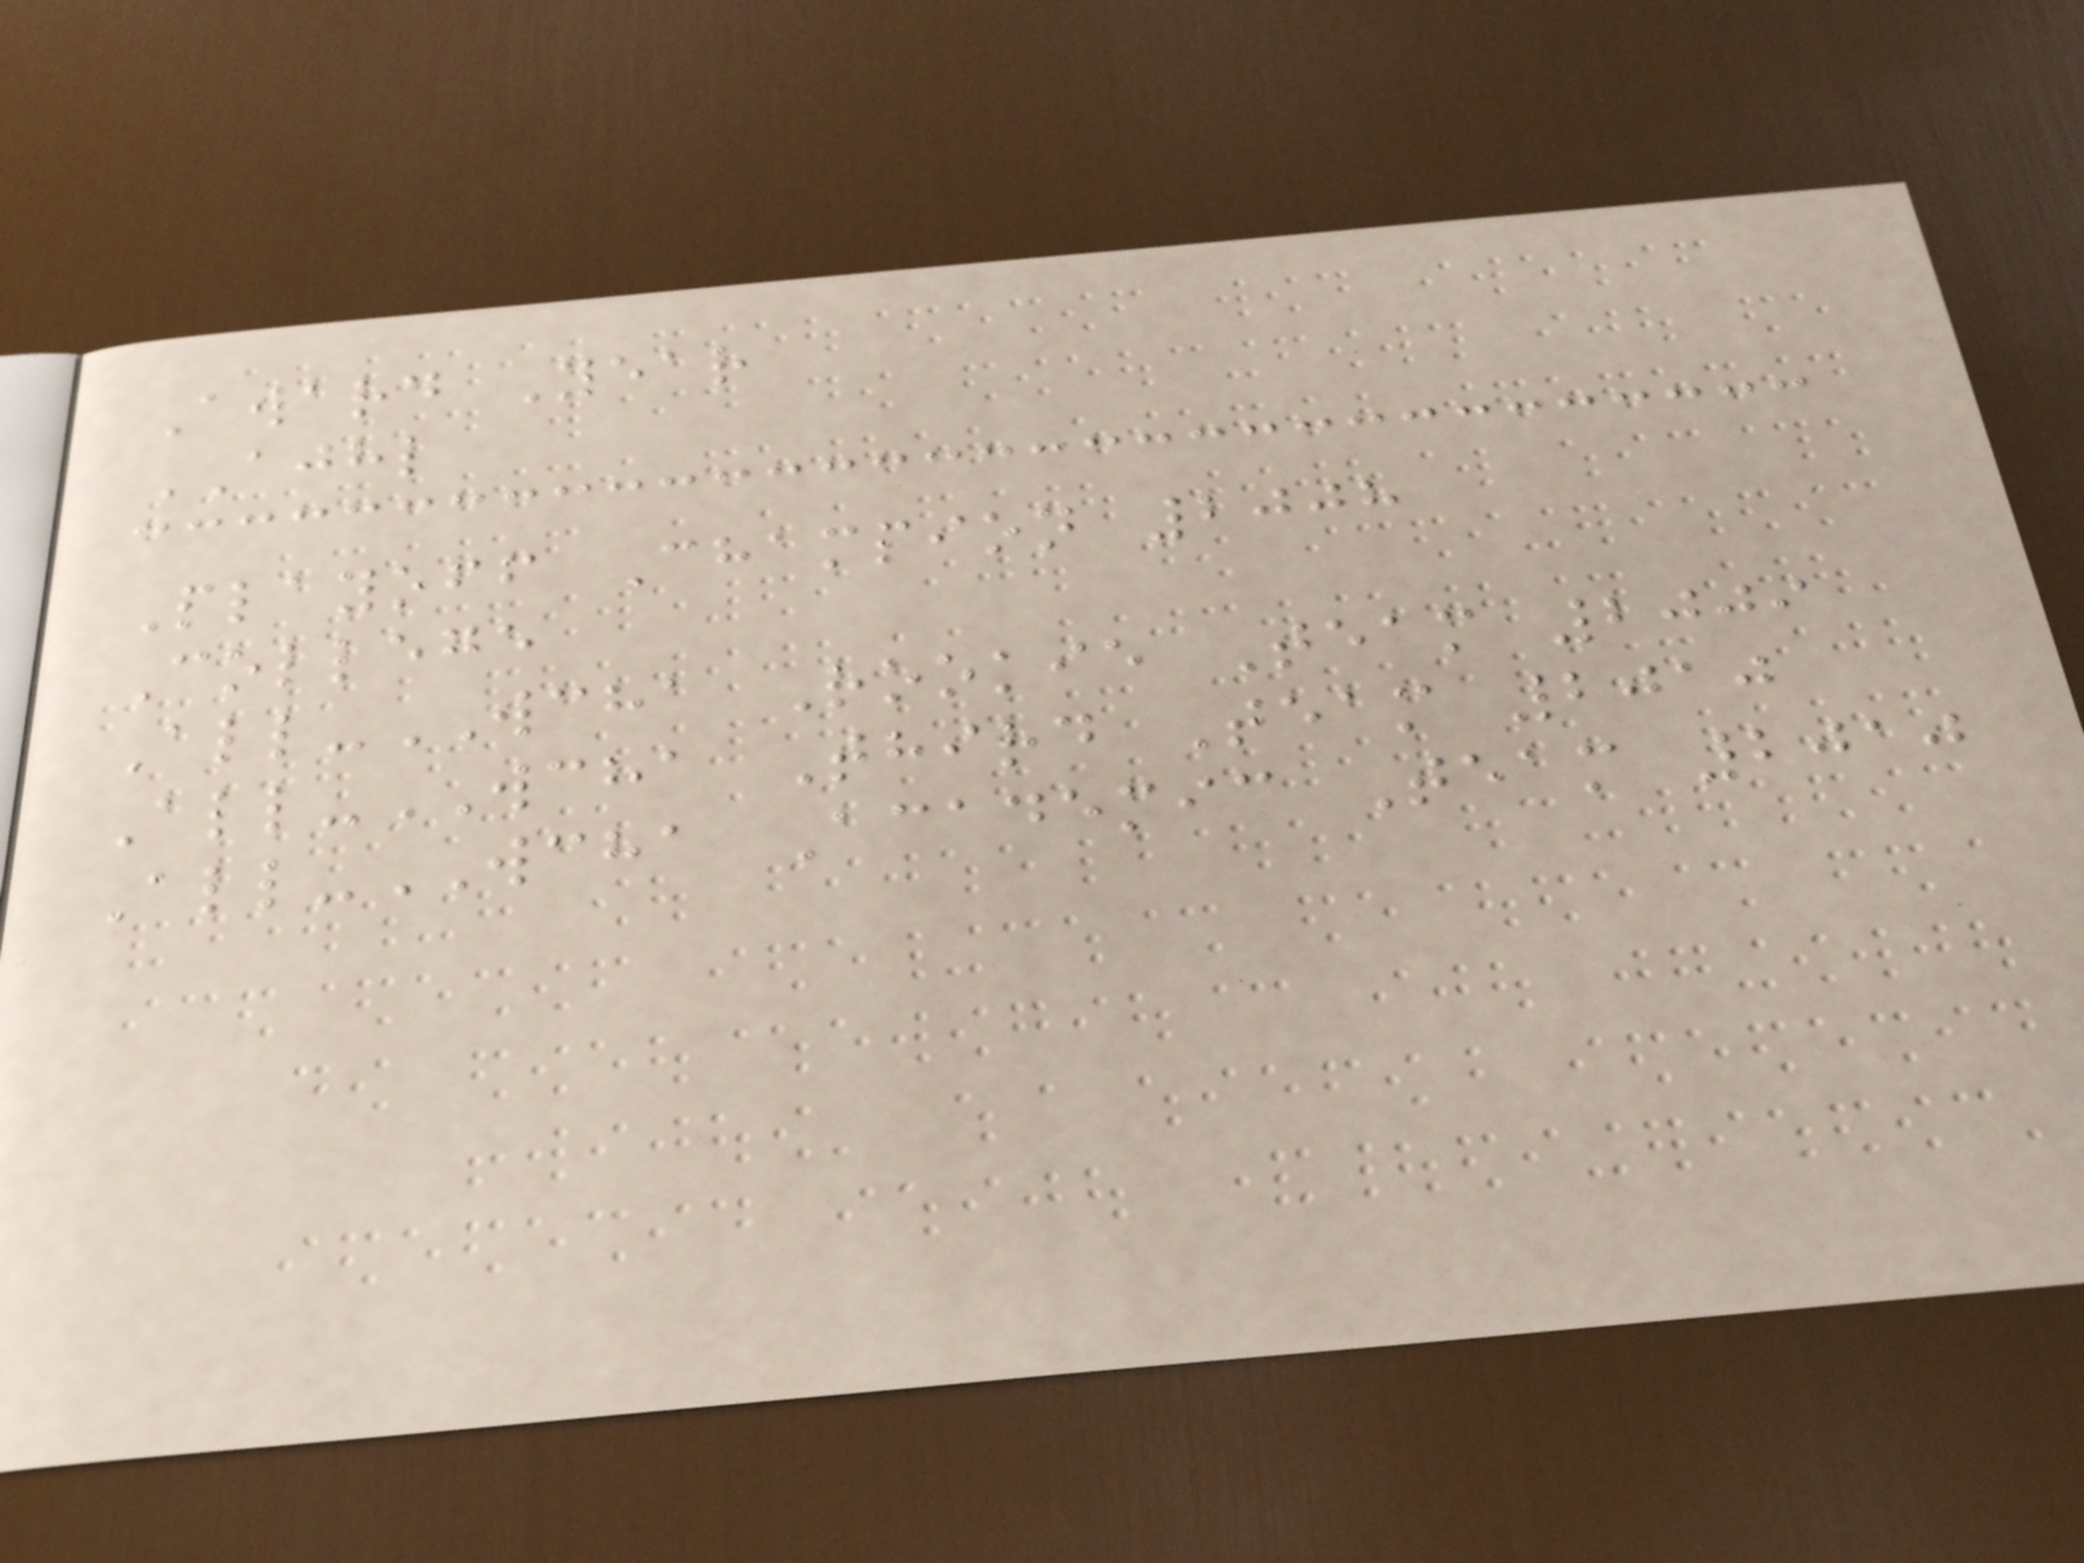Award Year
AJHL
Playoff Champion 2008
College
All-WCHA Rookie Team 2009
All-WCHA Third Team 2010
All-WCHA Academic Team 2010
